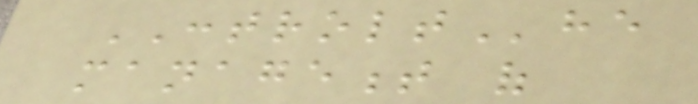CONTROLThe
management of
